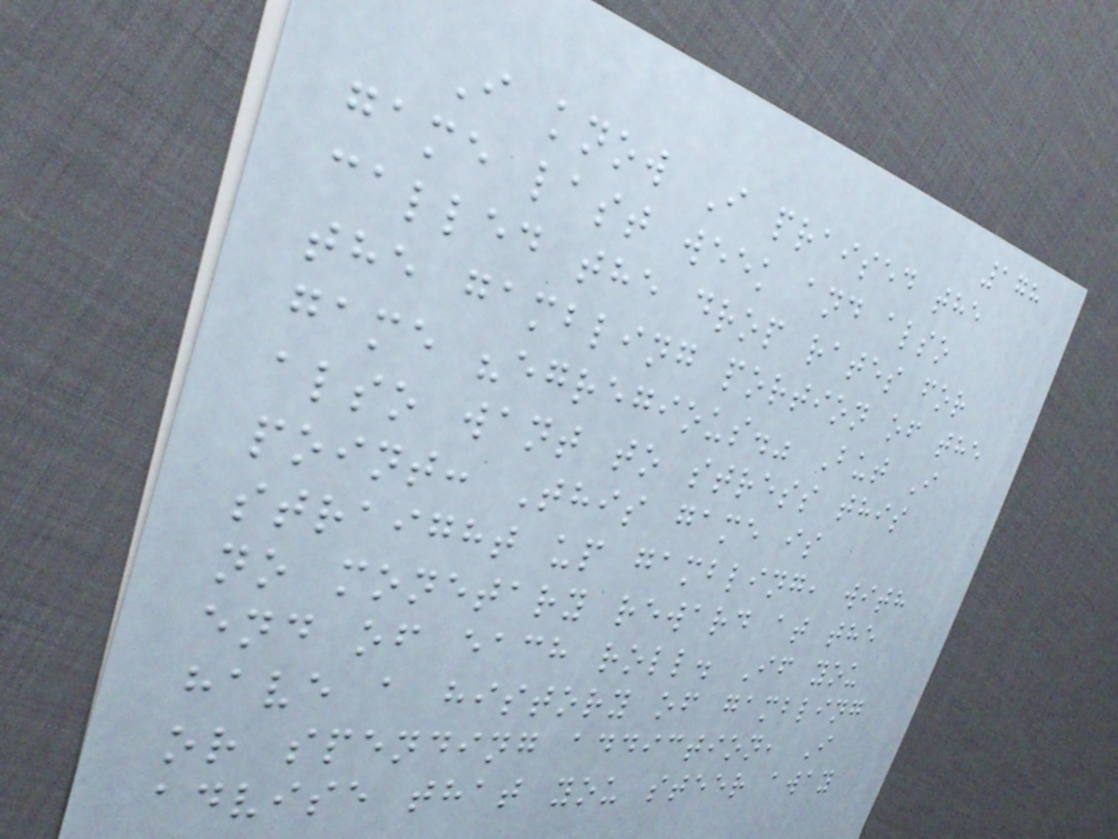178
I know I praised the
game last week and also
called the drop rates for
the gambling portion of the
game "egregious." But I
also want to stress this
point: This game is
straight up gambling, with
no monetary reward at the
end of each roll. If you
have a history of gambling
or spending addiction, I
advise that you steer away
